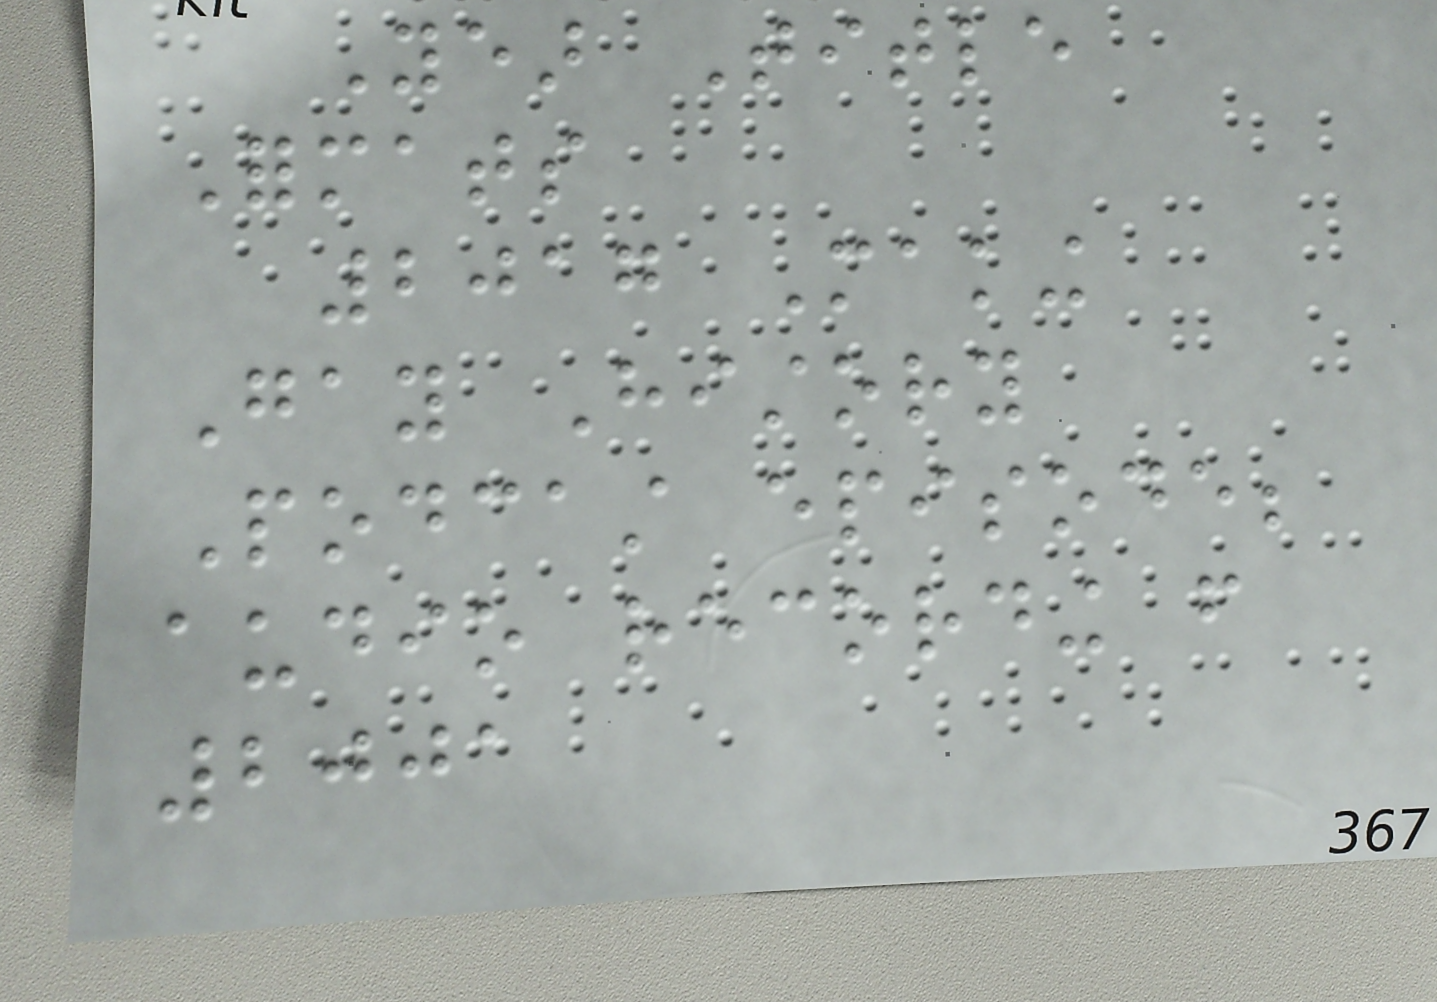Year Title
Formats
2017 Making
Gay History
Podcast episode;
audio recording from
2001
